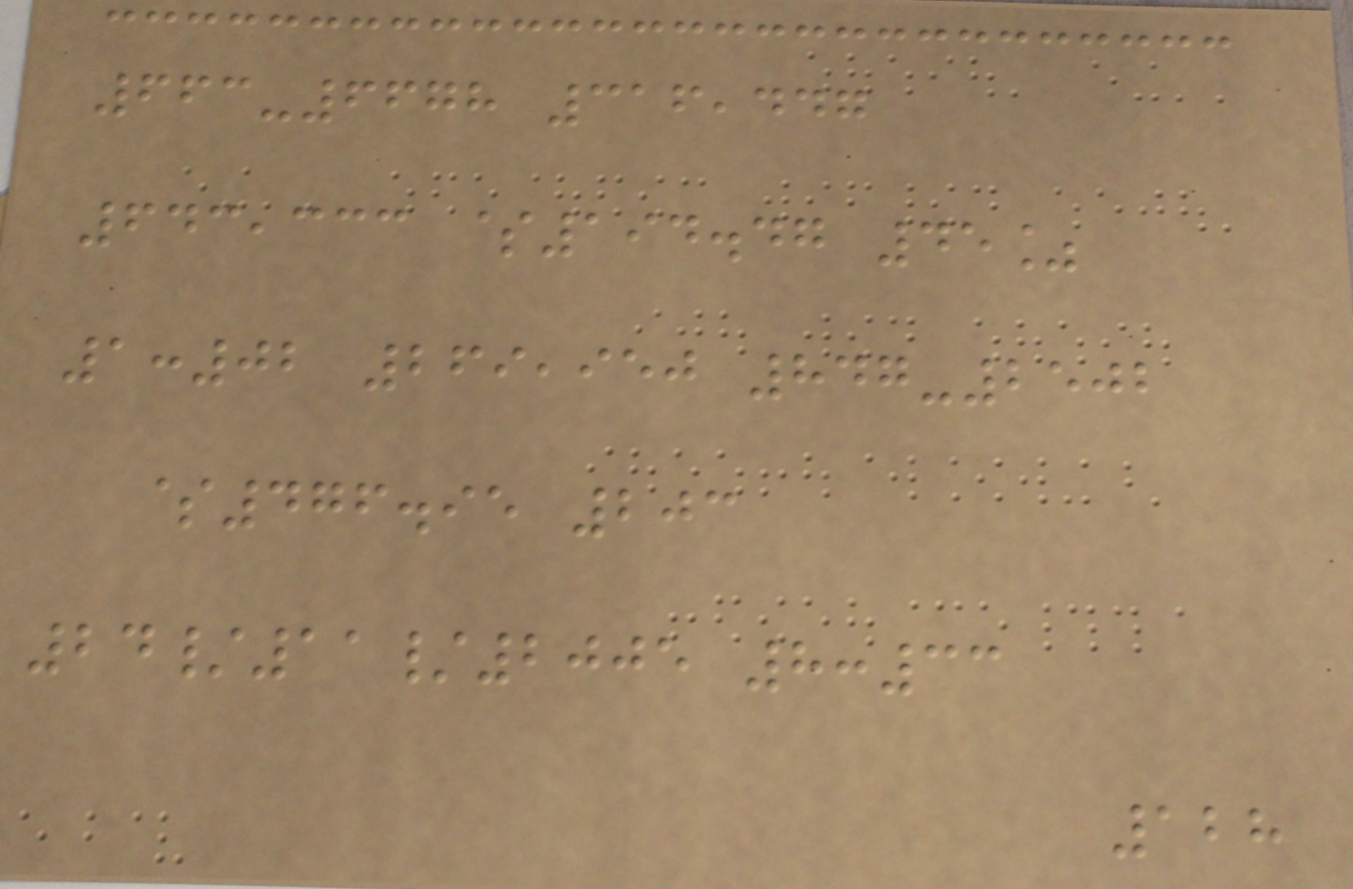663-6678 316,447
643,333 $194.47 45%
1:02 269,950 847-2502
$476.95 203
24/11/2005 8:33
128
